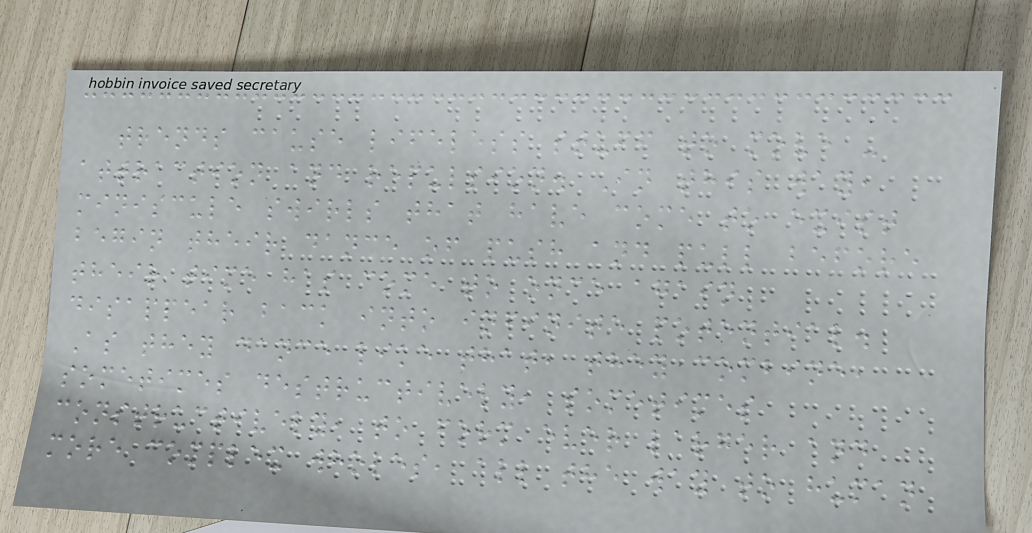trends cause lifeless stuff to move -
attraction and repulsion. In this way,
miniscule swirls that have come to exist
begin their dance of push and pull before
their time has come to once again
disappear back into infinite potential.
As they dance like that, they combine,
sometimes destructively, sometimes
constructively, to form ever larger and
more complex wholes, all the way to human
